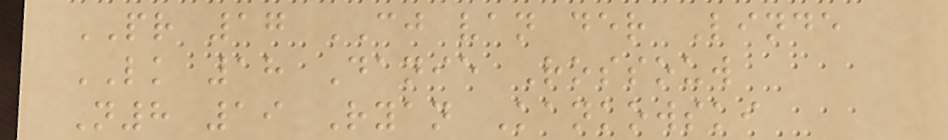PR 17 CJ van der Linde
LK 18 Danie Rossouw
N8 19 Ryan Kankowski
